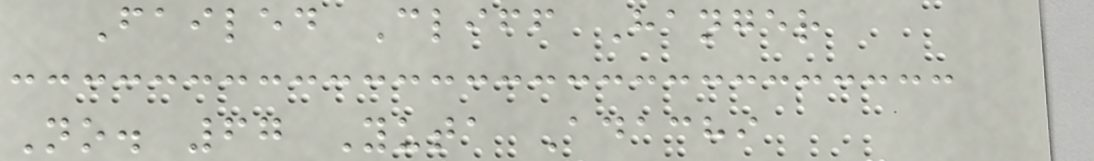Failed Cliff Hanger
No. 67 Yuta Adachi
